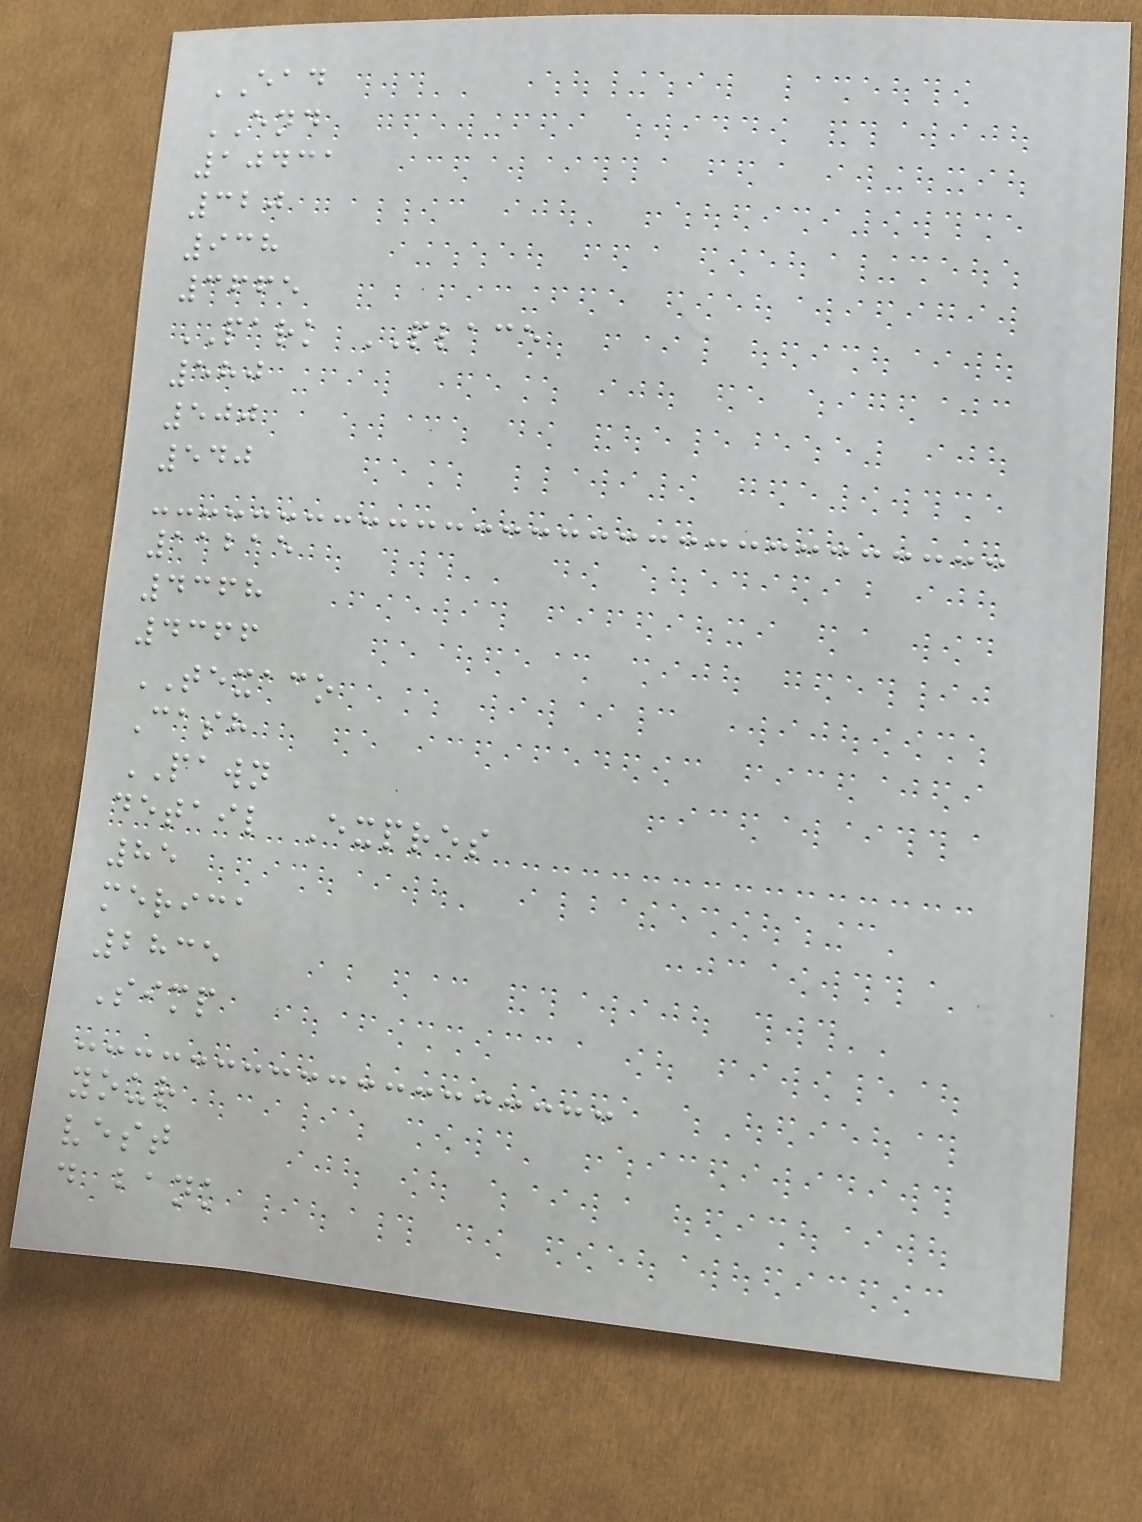EAD
END
10431
320
938
3665
PARK PLACE
580
500
540
11215
4368
4366
TEXACO
Cash
PAWN
detail Expres
85
merica
2835
Simp
your
vest
d bank
